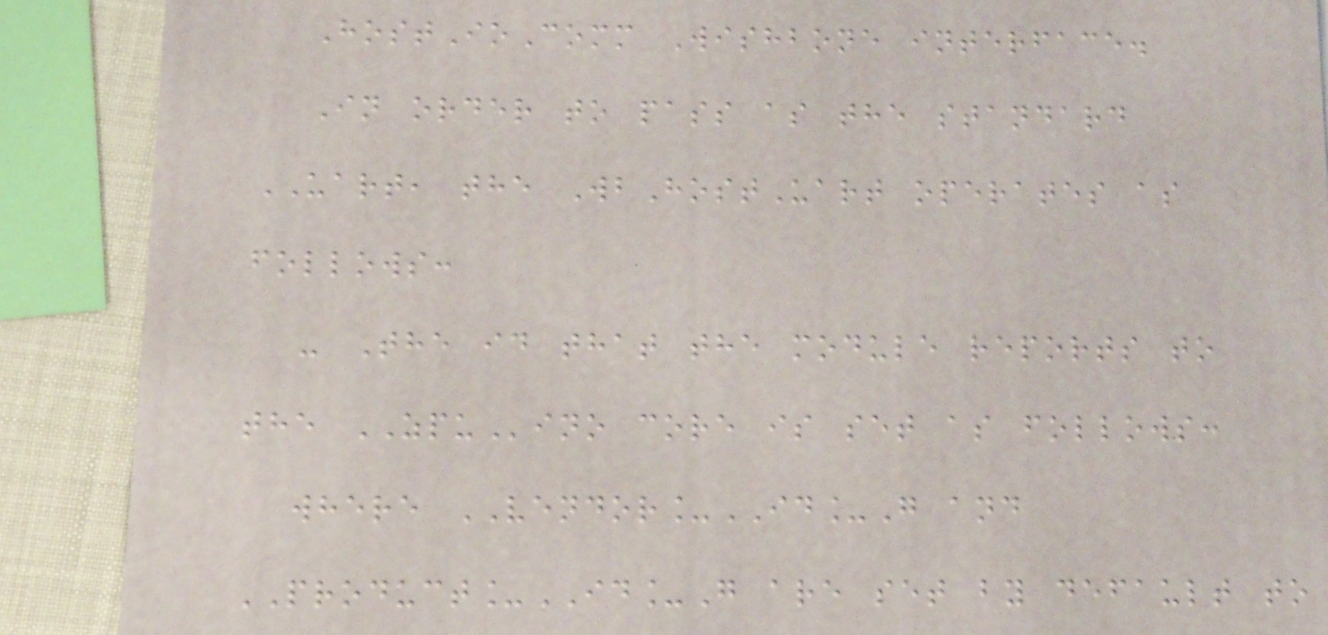HostIoComm Wishbone interface.
In order to pass as the standard
UART, the WbHostUart operates as
follows:
- The id that the module reports to
the ZPUino core is set as follows:
where VENDOR_ID_G and
PRODUCT_ID_G are set by default to
